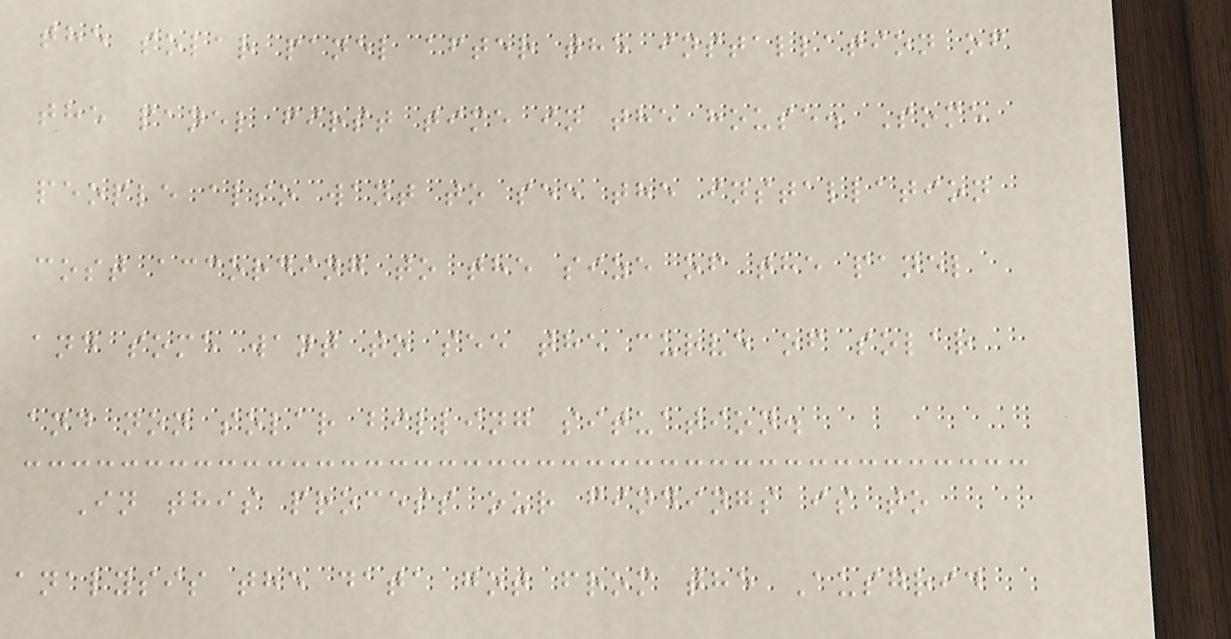the solar panel after the installation of
the panel first time in the house. Some
people also want to see the installation
cost according to the size of the panel
and some want to see the curve of solar
and non solar billing situation.
In this process our findings is to
analysis the data got from the Ausgrid
